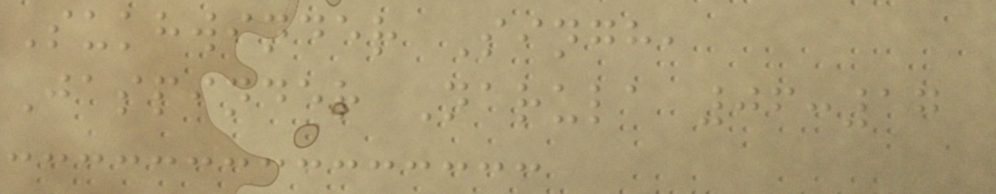Sukhwinder Singh,
Jaspinder Narula 06:17
